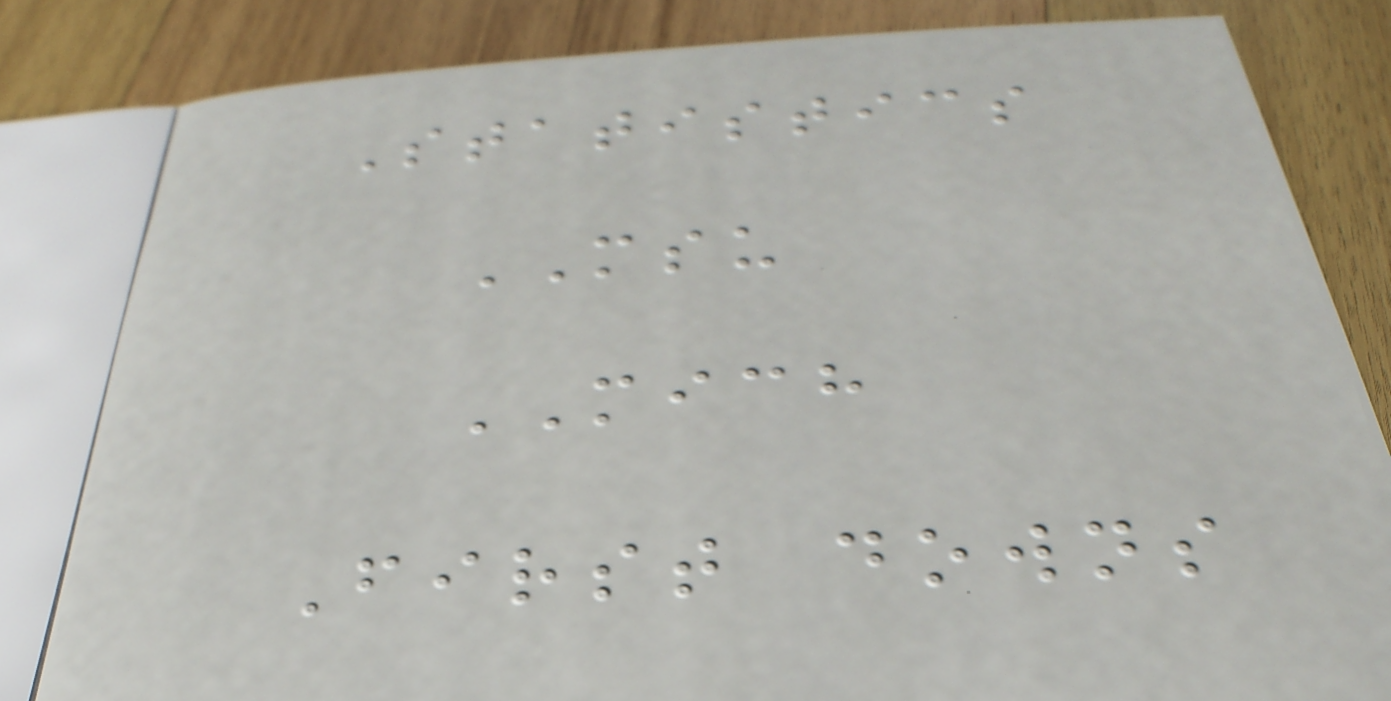Statistics
MSU
MICH
First downs
